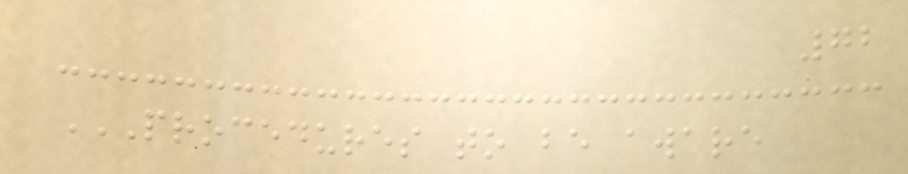72
PROCEDURES TO BE AWARE
